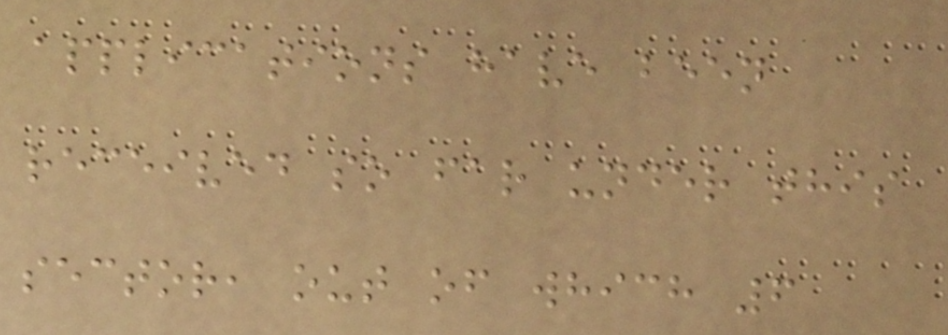applications have been
received so far under this
sector, out of which 6
